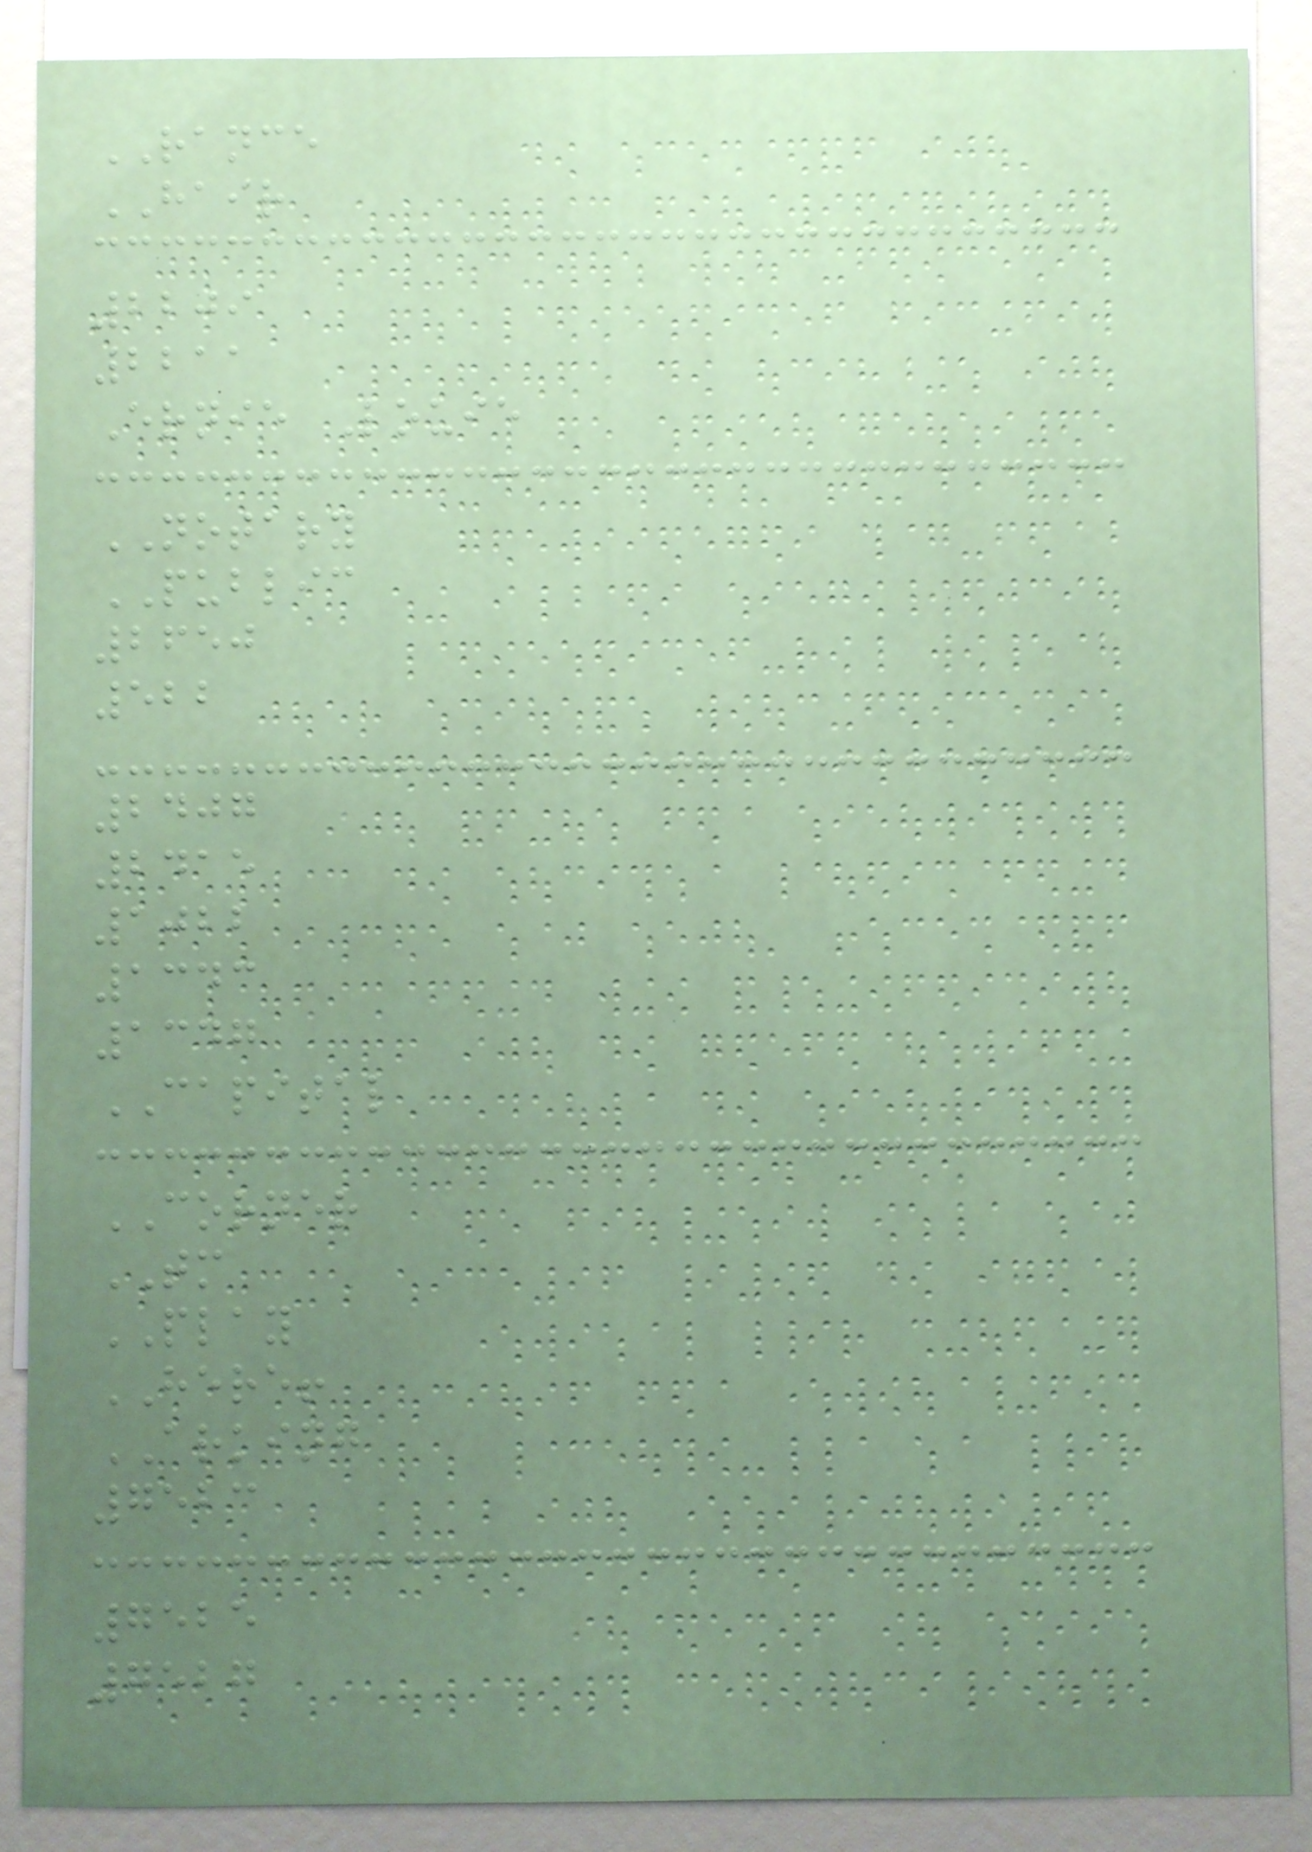RANCE
HAIR
2209
2211
Ernie Louie
NOTARY
PUBLIC
2650
522
2407
2415
1022
1343
1347
CAPITAL
CORNER
TM
PLAY
HERE!
ARKING
7523
7525
7527
